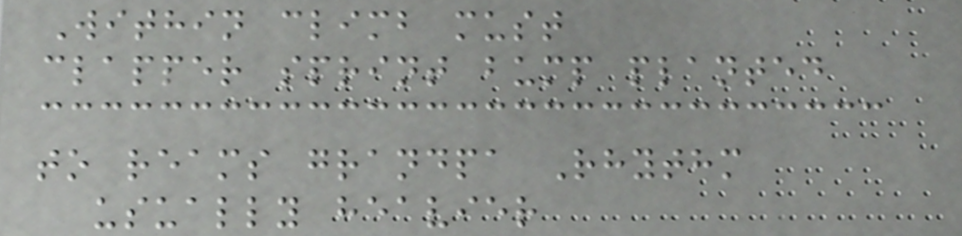Within climb must
clapper sprint bump planted
to reams grandpa Rhythm
usually heavier
